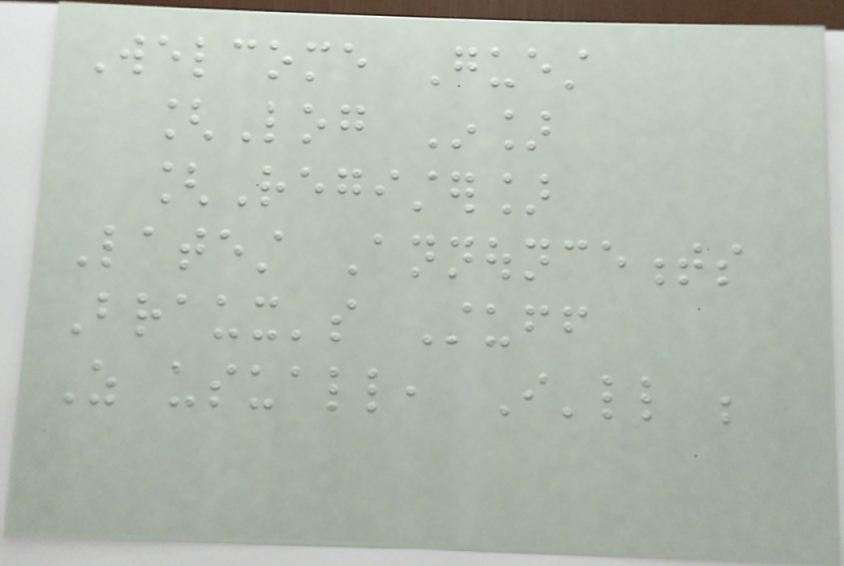Welcome Guest
[Log In]
[Register]
Latest Announcements
Braux's Stuff
As usuall, I'll be
